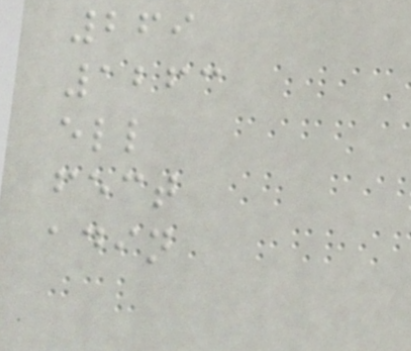269
1263
ell
fect
adin
